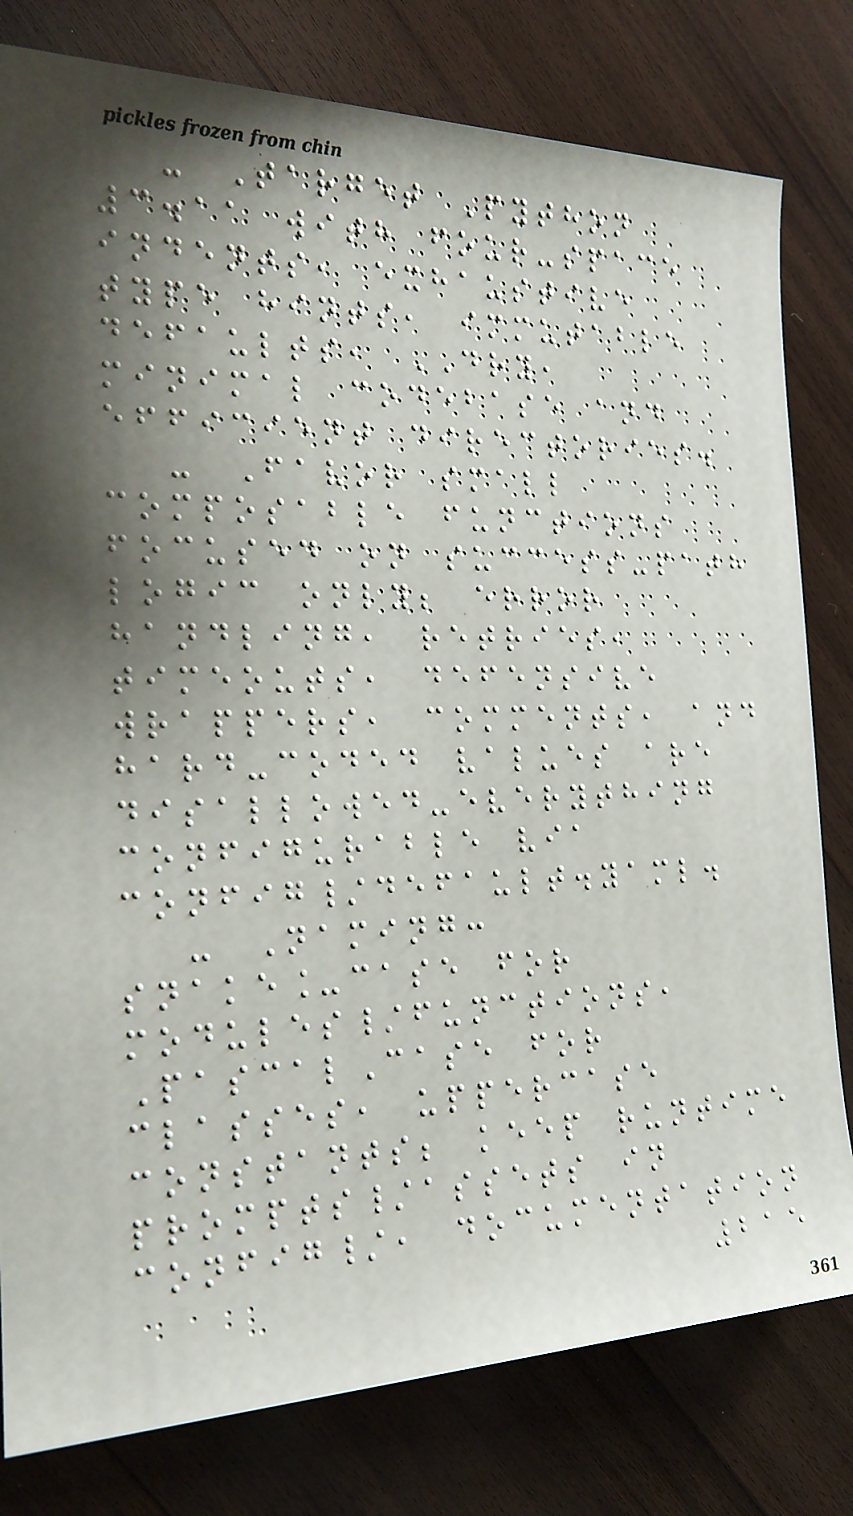- Target Python
3.11 with four-space
indents, exhaustive
type hints, immutable
defaults, DRY,
minimal codebase and
efficient directories.
- Favor small
composable functions
focused on success-path
logic only; error
handling, retries,
timeouts, defensive
wrappers, comments, and
hard-coded values are
disallowed-everything
configurable via
config/default.yaml.
- Naming:
snake_case for
modules/functions,
PascalCase for
classes, uppercase
constants; keep runtime
prompts/assets in
config/, documentation
215
